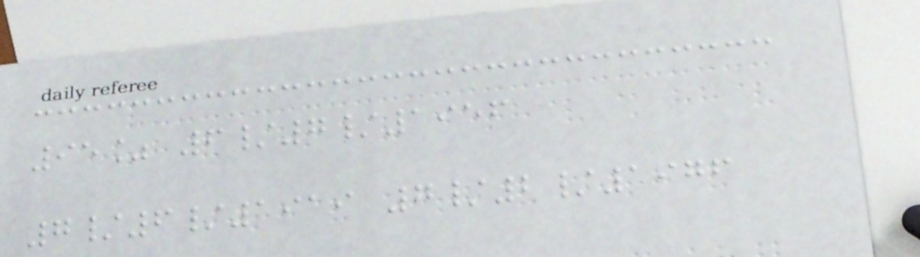95% 6/7/1956
7/6/1919 7/2/1976
